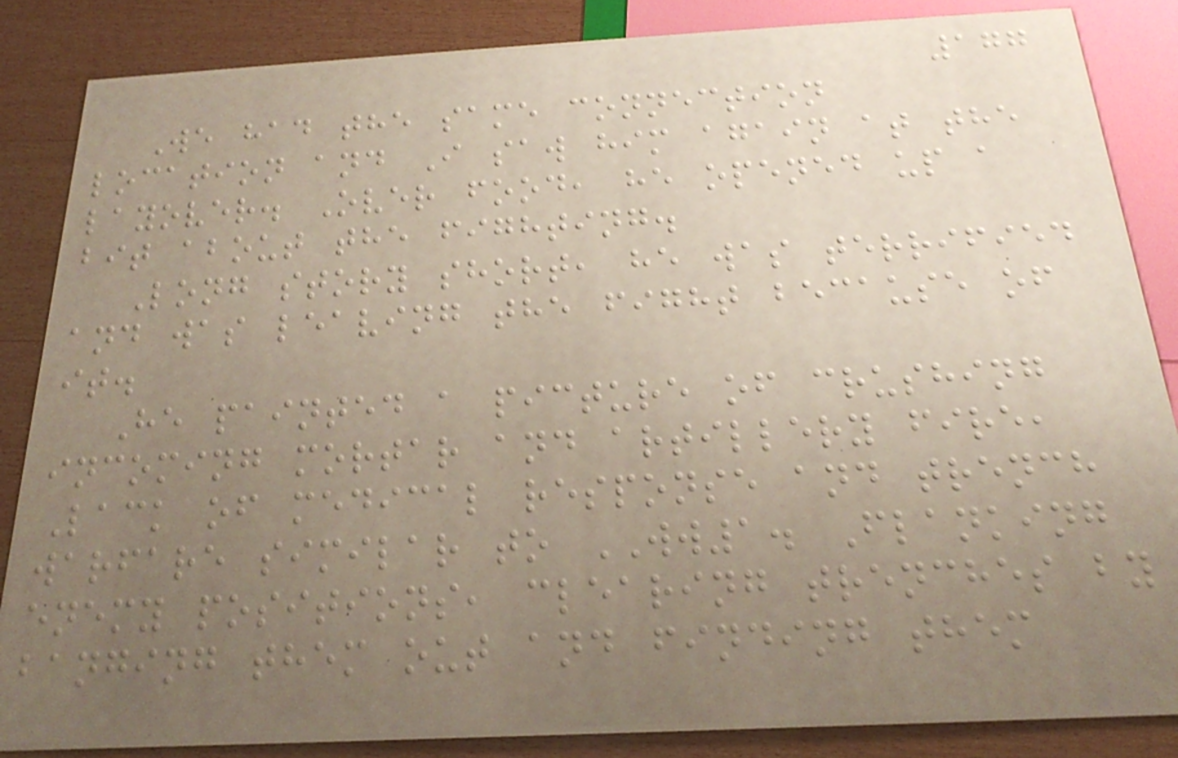177
We had the same connection
location and I saw him again at the
layover. Over food, he opened up a
bit about the fighting.
Long story short, he was terrified
and was leaving the fight because of
it.
He painted a picture of crushing
incoming mortar and artillery fire,
Lack of medical response and trench
warfare similar to WW1. Flanking
enemy positions, clearing trenches by
banging them out and finding them
